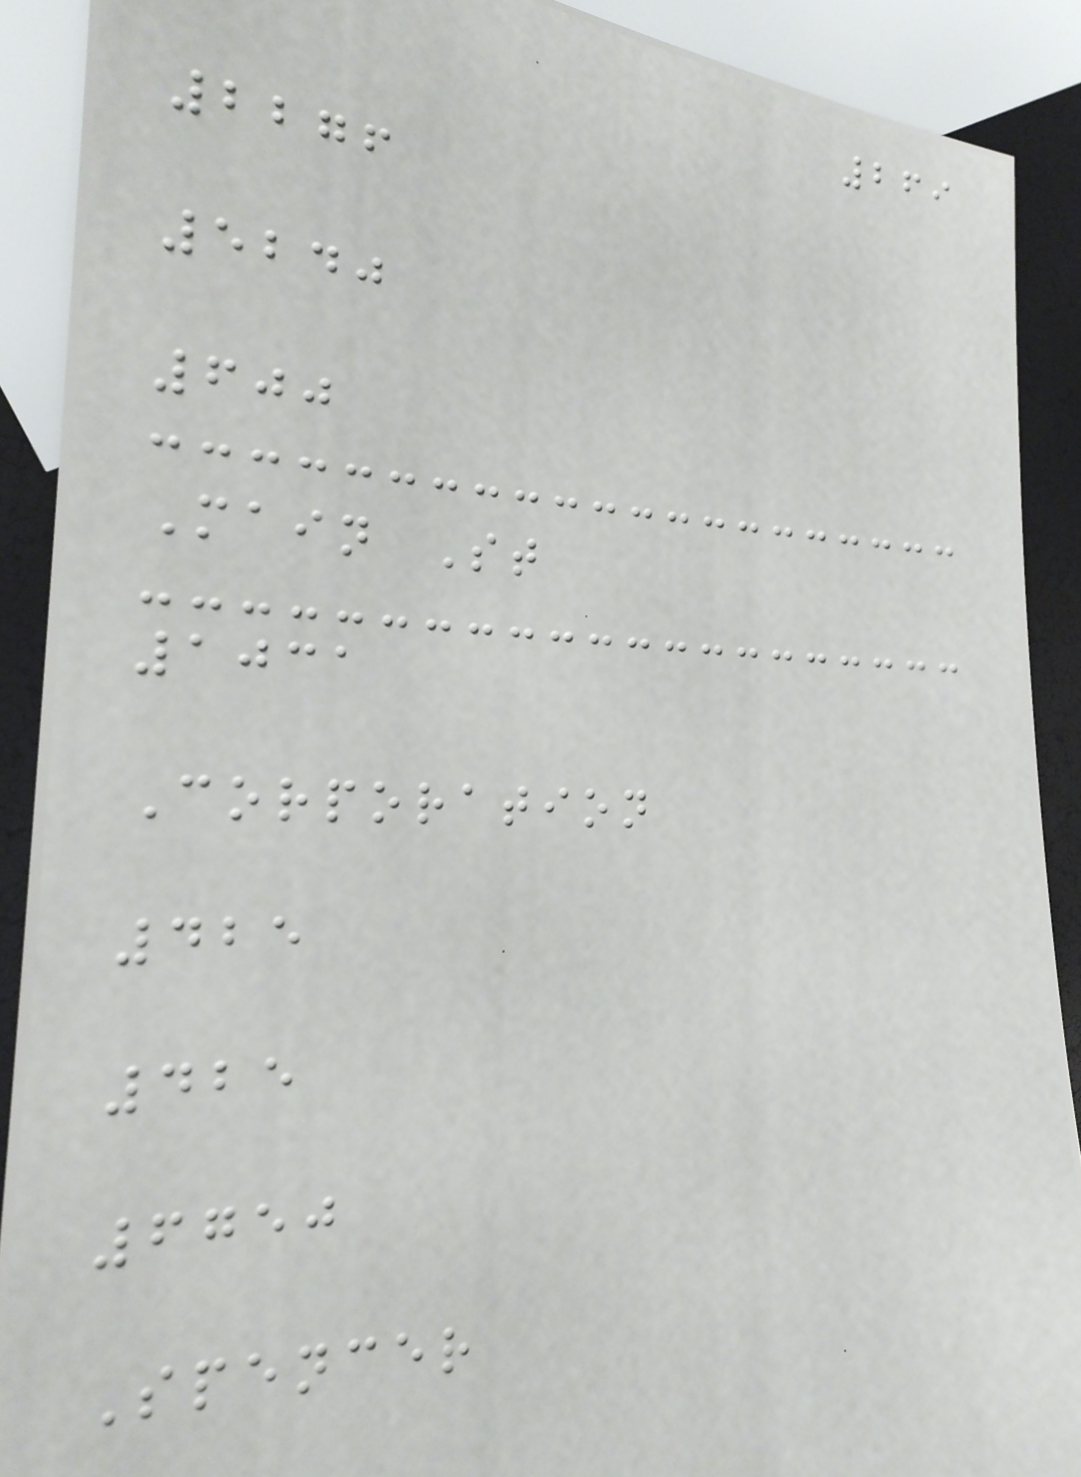269
2276
5240
600
Main St
1031
Corporation
425
425
6750
Spencer
